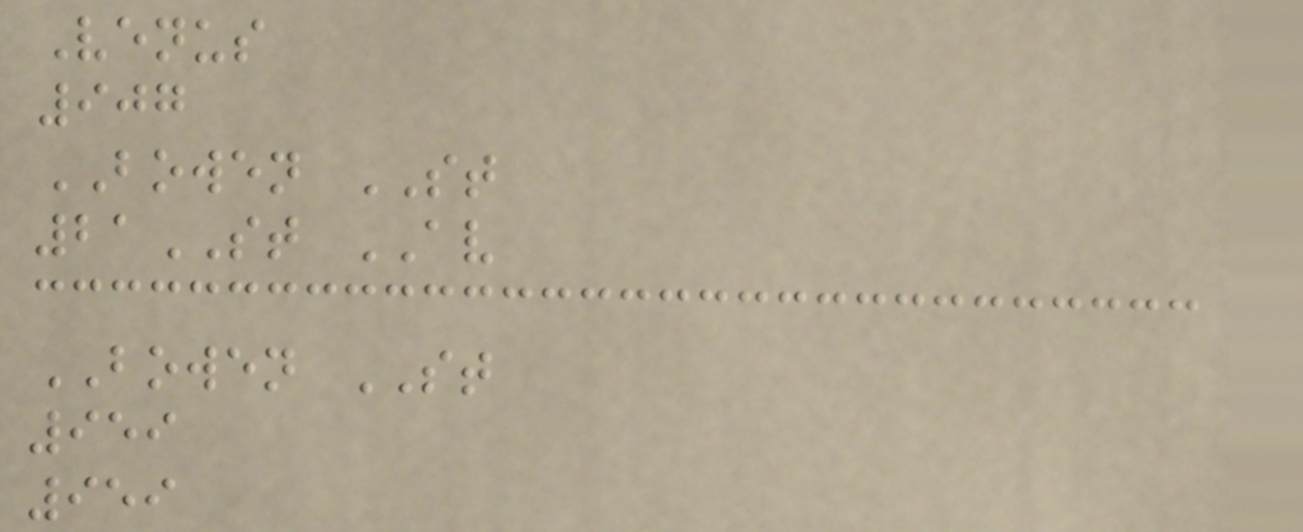Venus
907
BOWEN ST
21ST AV
BOWEN ST
959
959
